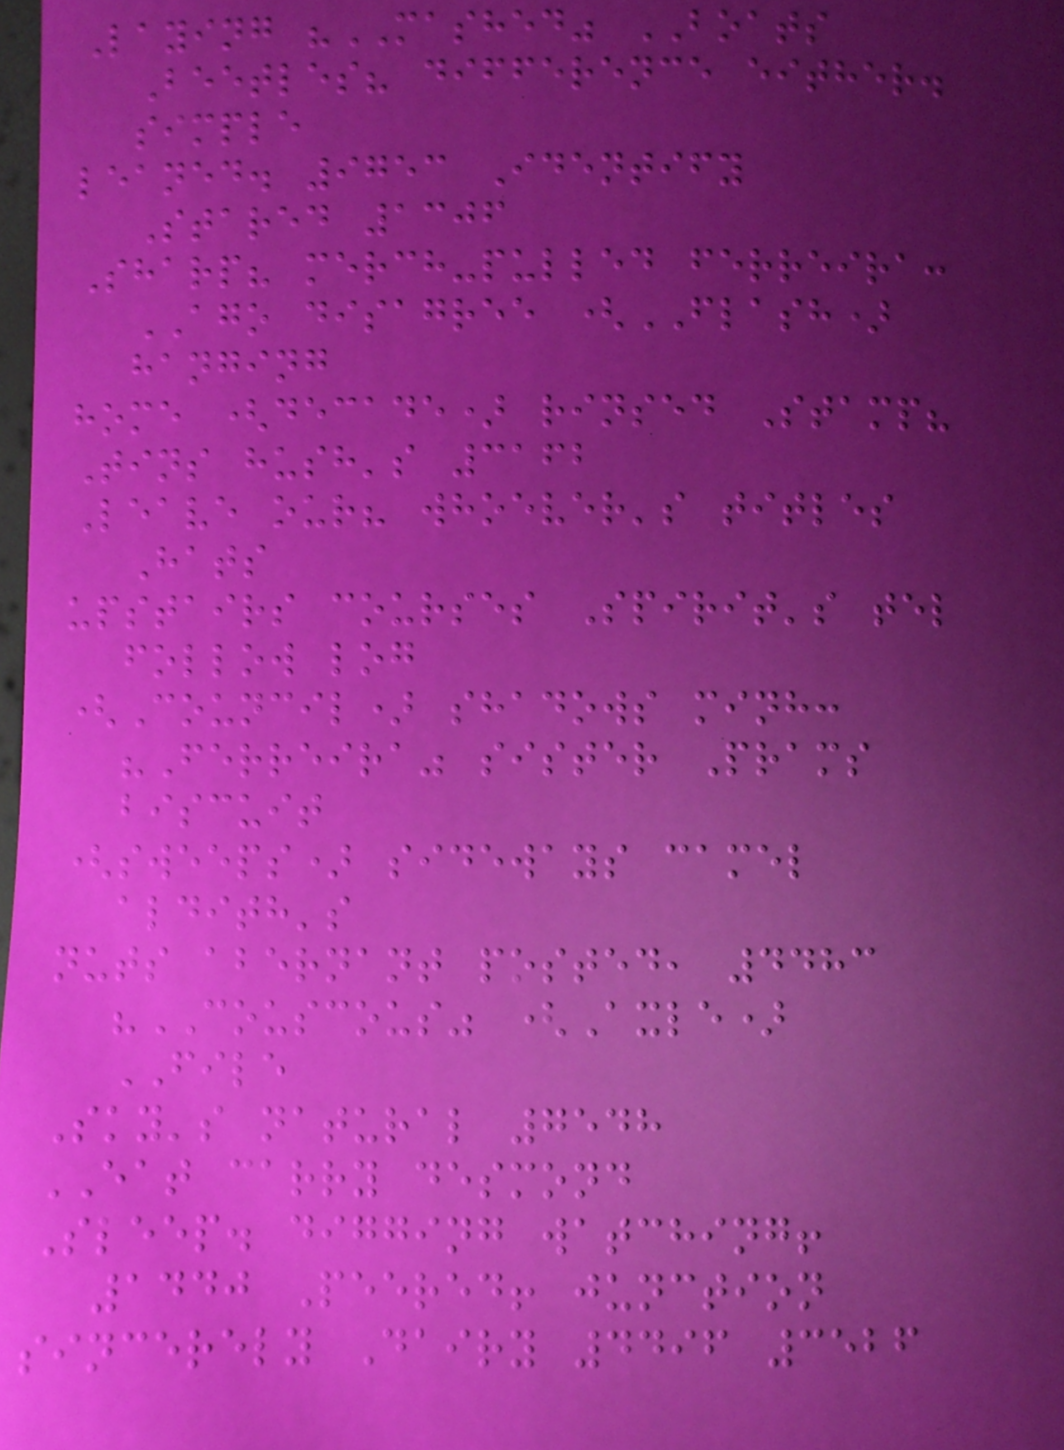Laying "MASHED" BOATS
Beetles? difference either.
simple
leaned. 9753 Identify
Stared 1306
Sharp? merch-pulled ferreira:
AGO disagree (FLASH)
hanging
home (decade) rinsed Stamp?
Tins hush's 3162
Leave our? whoever's titles
Hats
upstairs courses Spirit's tel
follow log
(Council) shadows minh:
"Ferreira" sister Prams
biscuit
(sweeps) sideways camel
aldith's
nuts abernant posted, 4483
"COUSCOUS" (Axle)
FILE
Sky's natural 7548
EAT carry desmond
Sleep. digging watching!
1440 Peered! junction
sincerely Dairy 4496 3526
